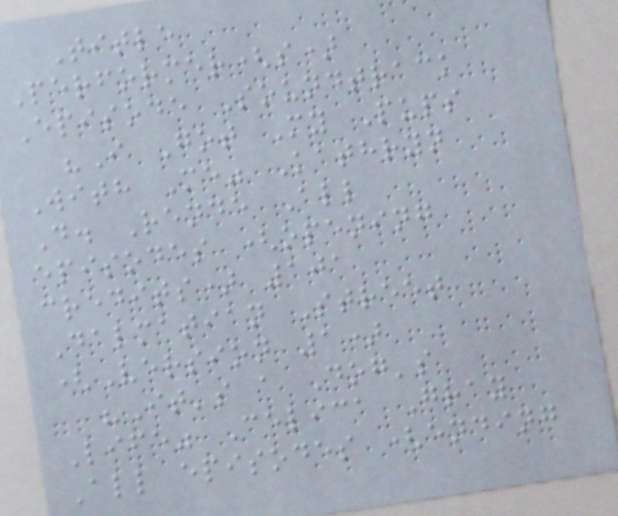Title
Performer(s)
Episode Soundtrack
"I Got My Pups
With Me" Kathryn
D. Rende All
episodes (opening
credits) 101
Dalmatian Street
(Version 1)
"It's a Dog's
Life" Celica Gray
All episodes (ending
